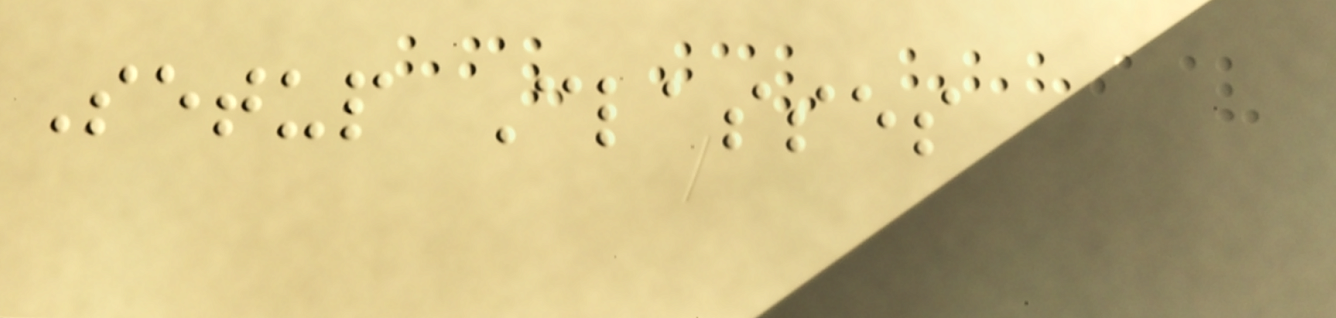Setup Classes
